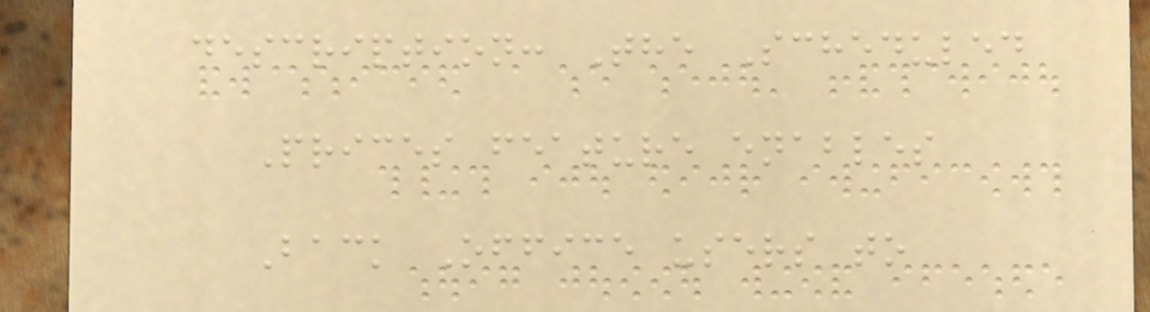description: The Scheduled
Prices feature enables
Back Office users to
